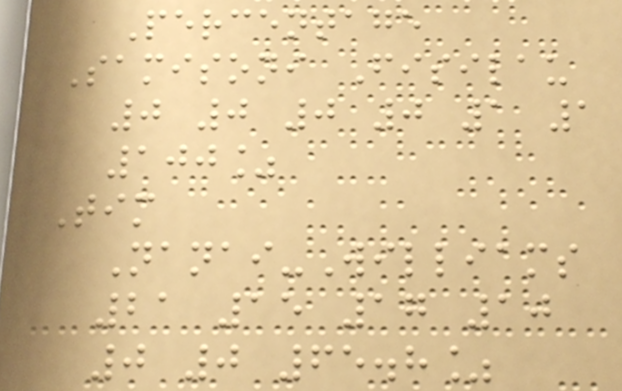Percentage
Samisoni Fisilau
0 0 0 0 1 1
100%
Tim
Nanai-Williams
21 15 17 10
0 0 65.8%
